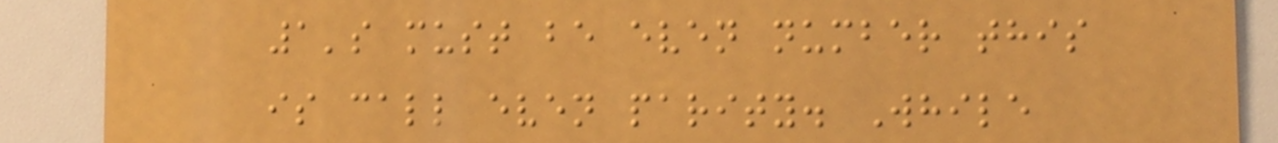1's must be even number this
is call even parity. While
